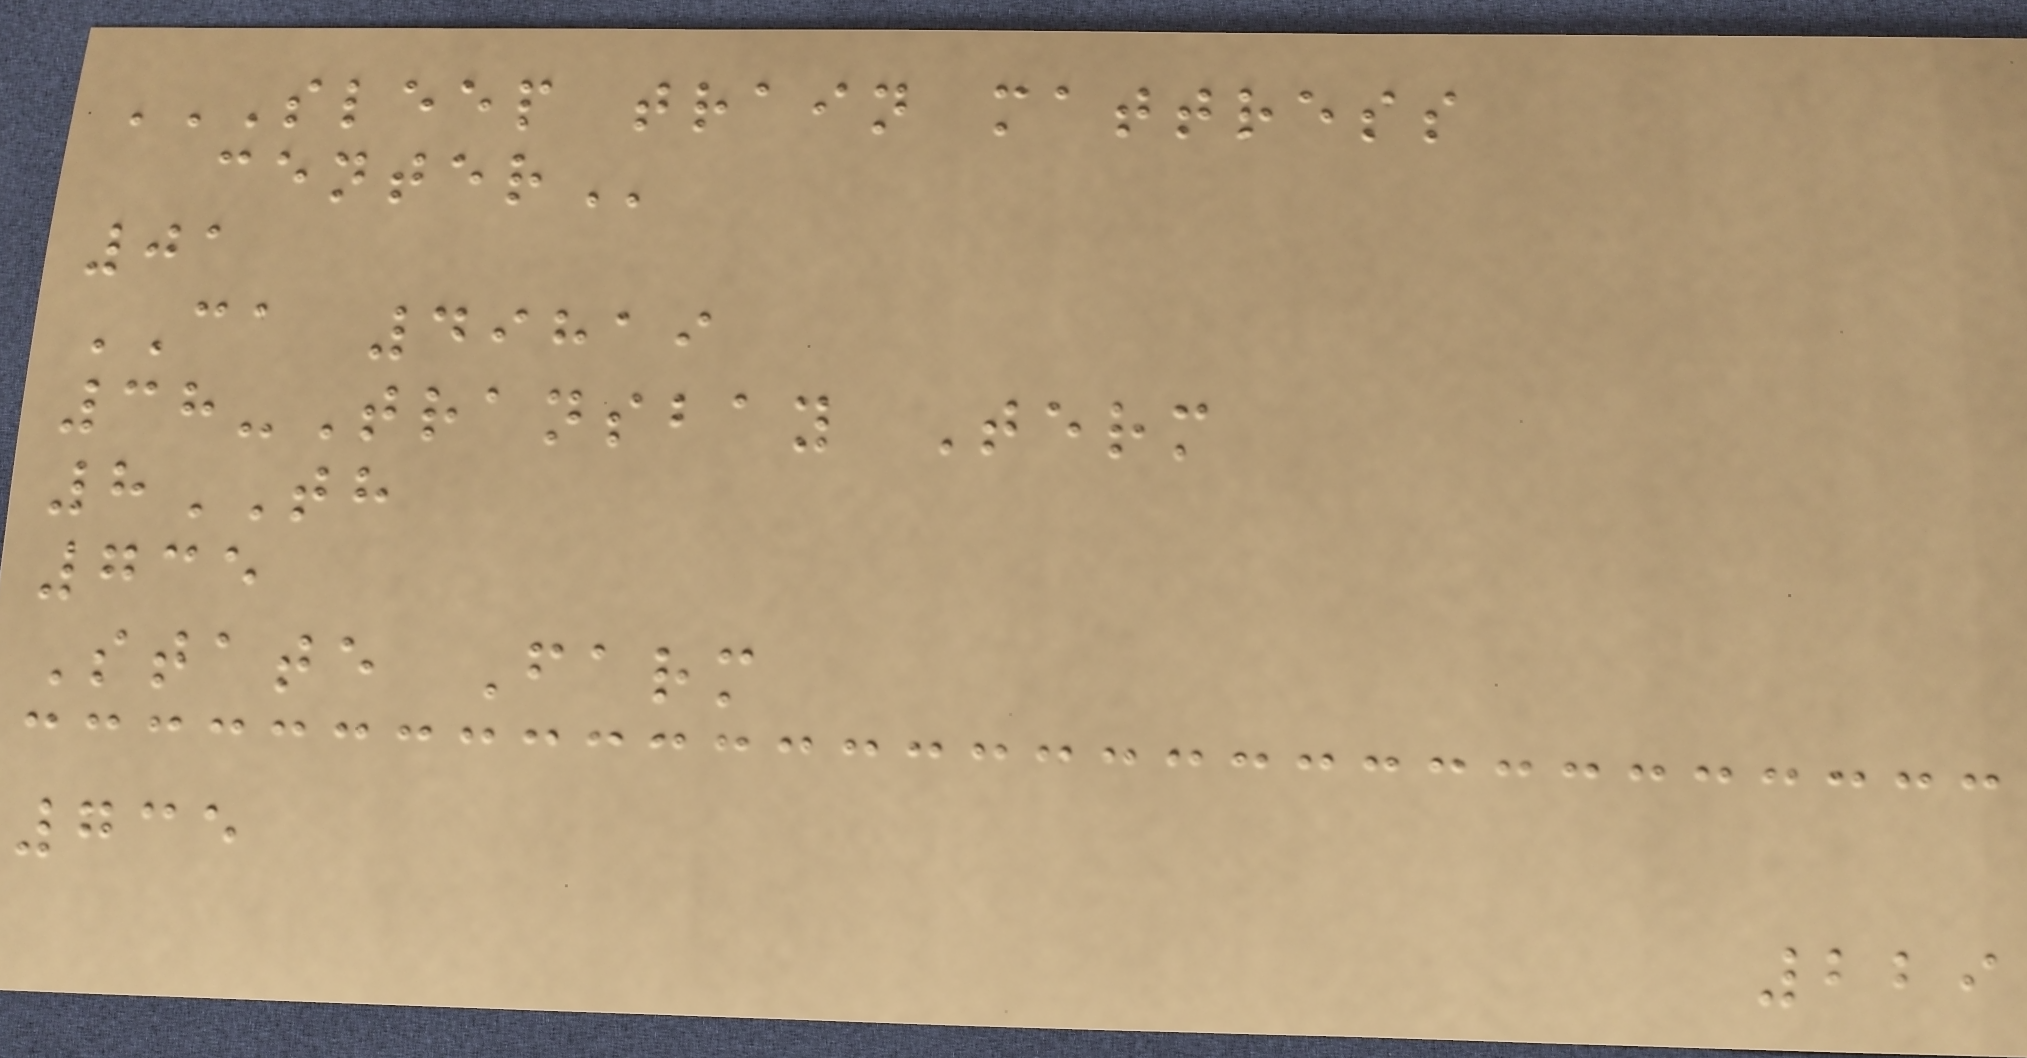SLEEP TRAIN MATTRESS
CENTER
01
CA 49819
38-Transbay Term
8TH
735
State Farm
735
229
